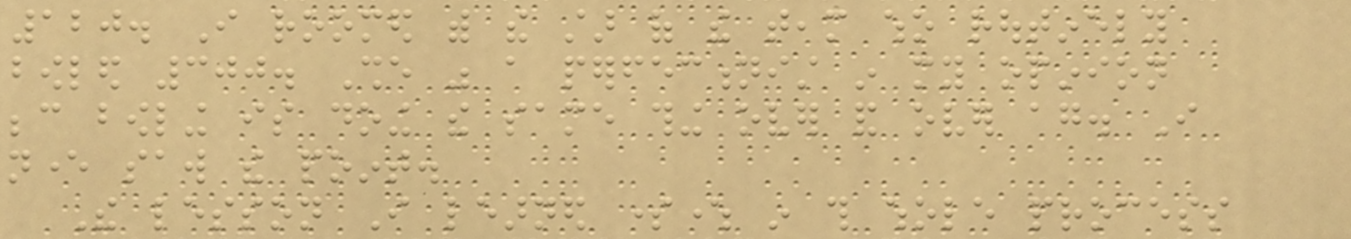120. I roomed with the star of the team who routinely
bowled 300. She was a perfectionist in my opinion
because bowling is doing the same thing over and over again. I
never saw the point.
The lesson I learned somewhere in this whole process
